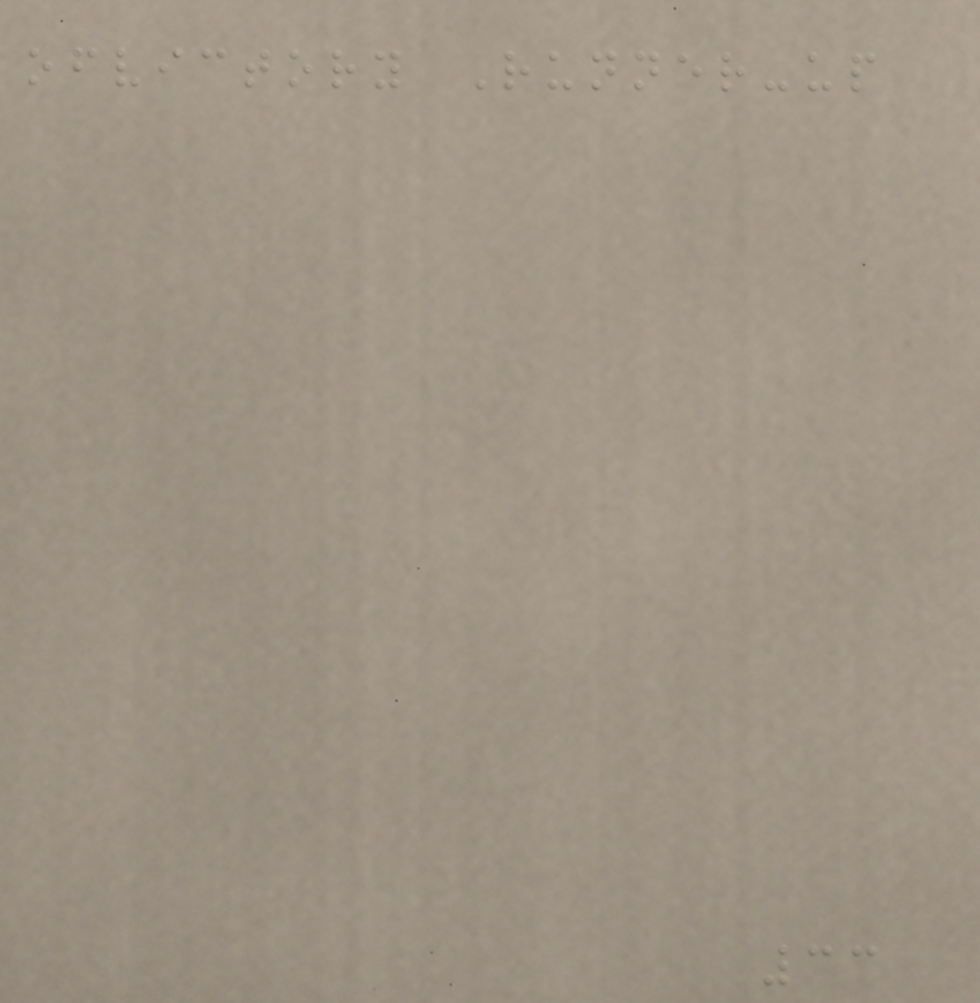ofvictory Runner-up
33
